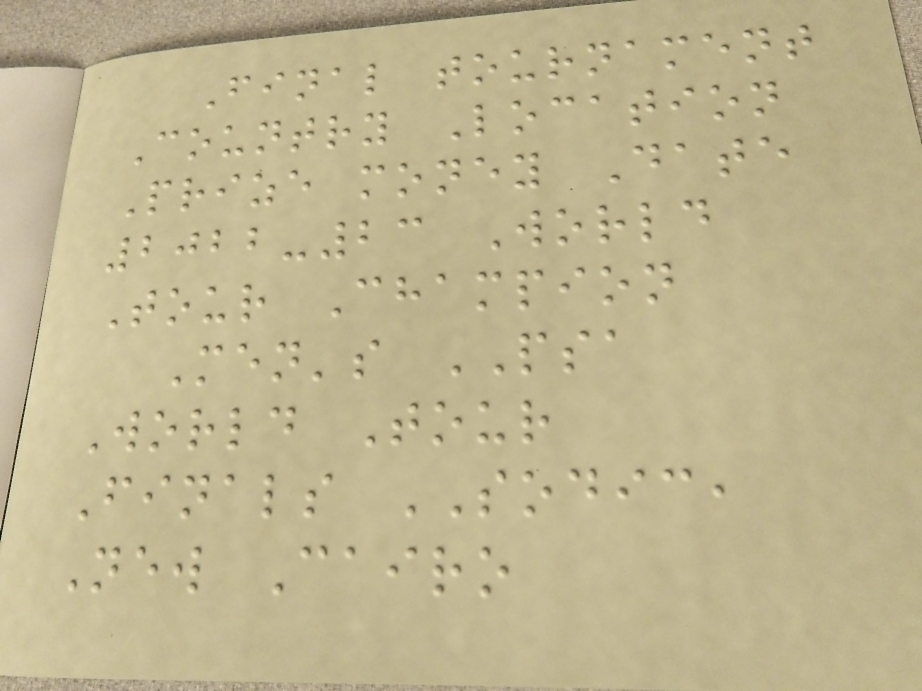Final tournament
Country Location
Prize money Date
2022-23 World
Tour Champion
Men's PSA
World Tour
Finals SODIC,
New Cairo
